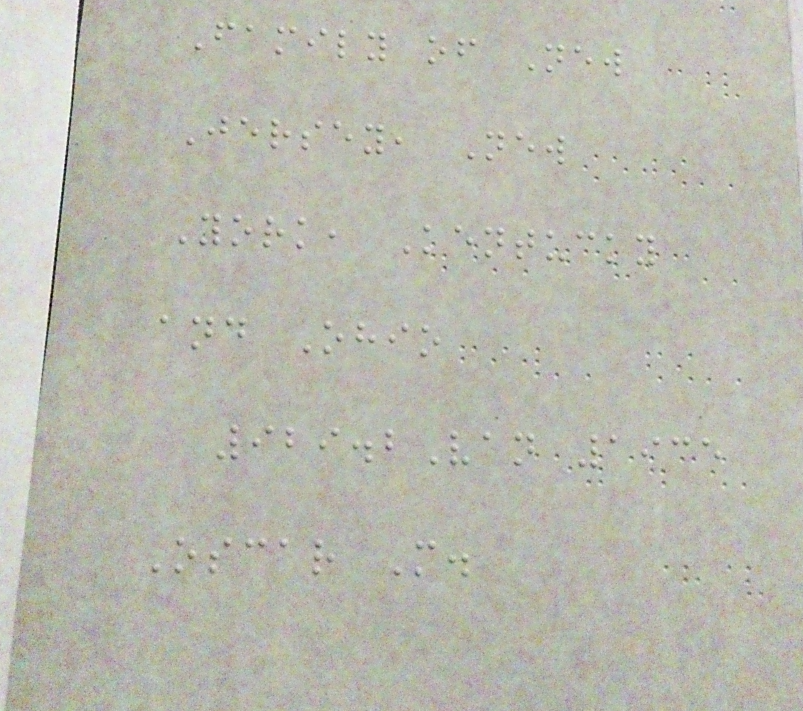Family of New
Jersey, New
York, Kentucky
and Ohio
929.2Van 1935
Oscar M.
